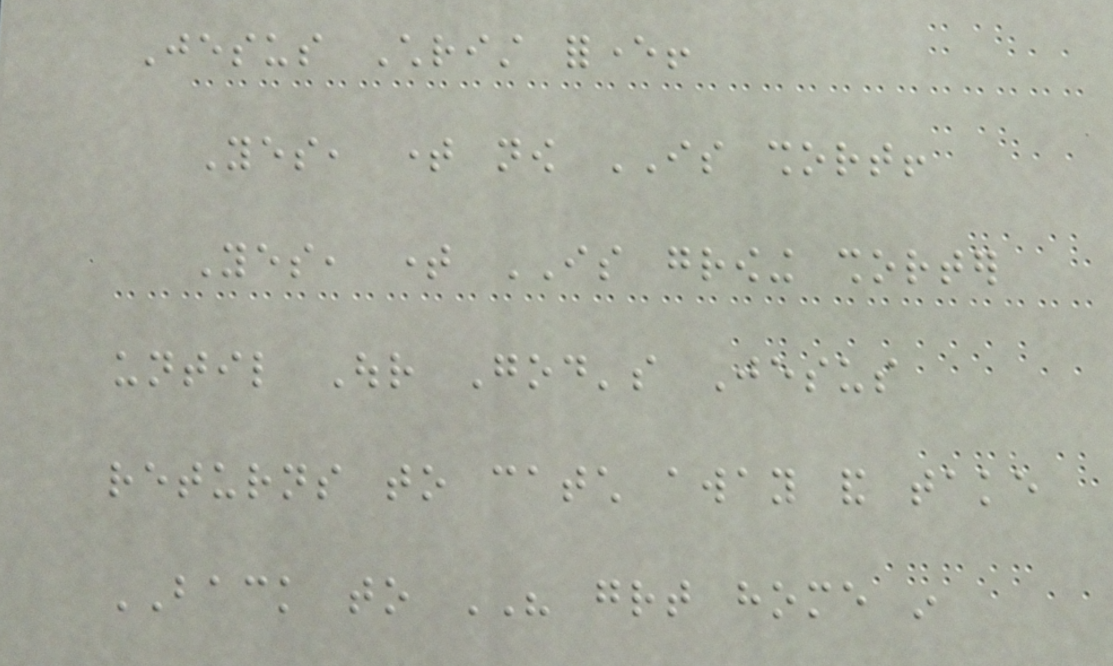Jesus Christ forever!
Yes, time now IS short!
Yes, time IS growing shorter
until Our God's Jesus
returns to catch away and take
BACK to HIS great home in
